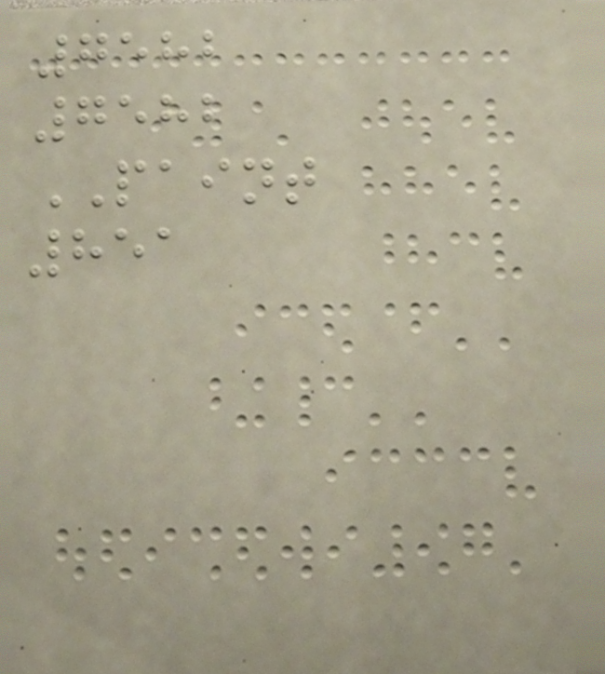7582
7582
PAINT
851
